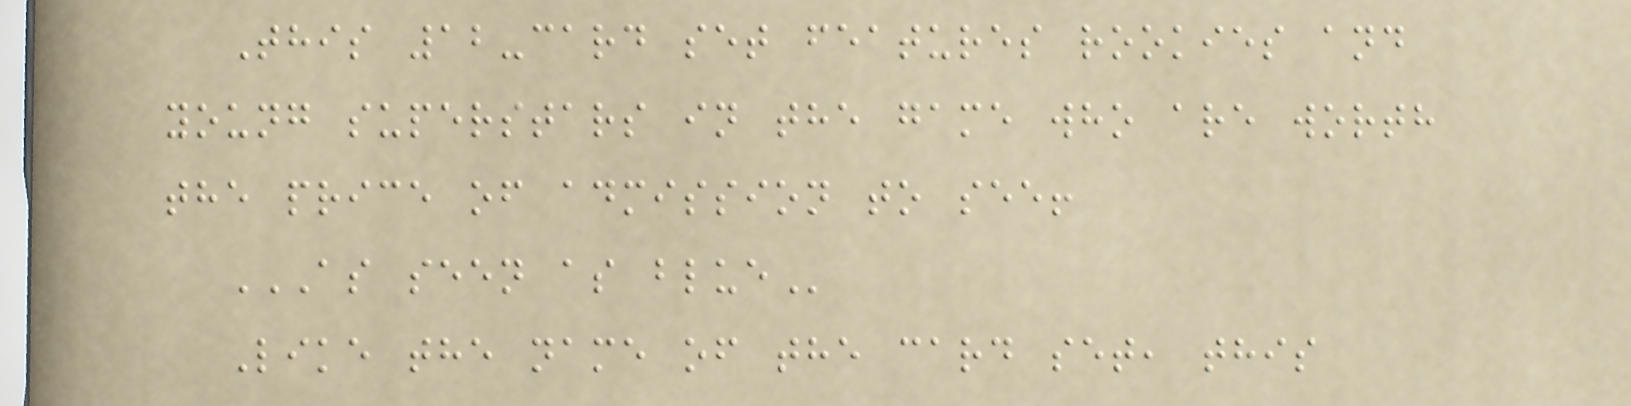This 12-card set features rookies and
young superstars in the game who are worth
the price of admission to see!
AS SEEN AS BLUE
Like the name of the card set, this
